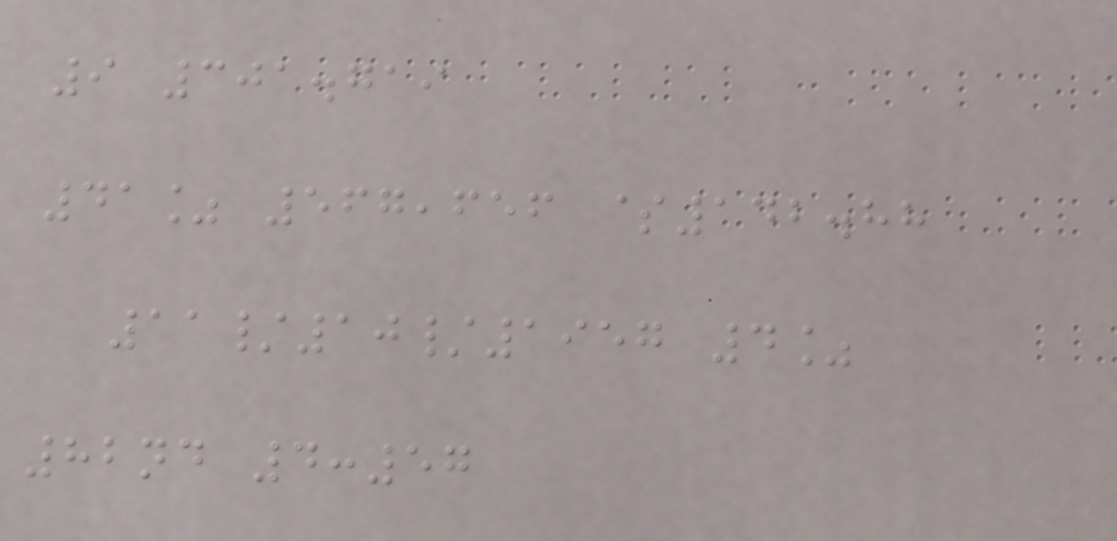9 301.719
41% 567,656 $142.88
11/10/1957 4%
82nd 4:57
